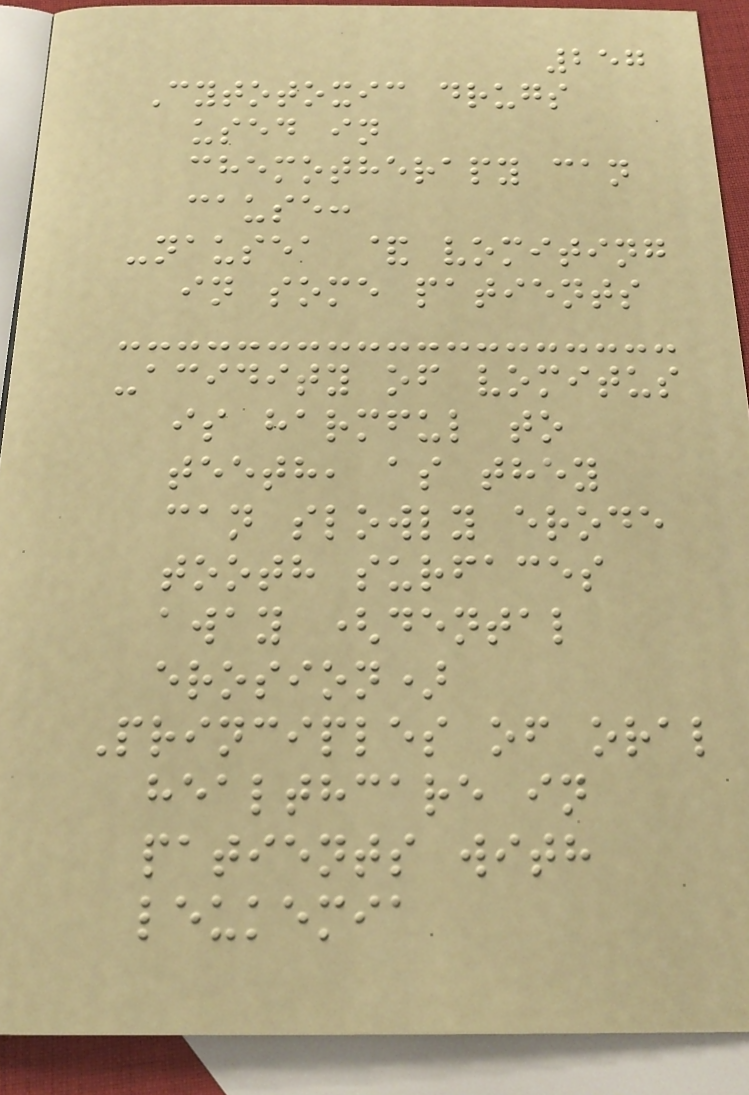257
Cytotoxic drugs
used in
chemotherapy can
cause:
-nausea & vomiting
in some patients
-acidity of vomitus
is harmful to
teeth, as they
can slowly erode
tooth surfaces
away (dental
erosion)
Principles of oral
healthcare in
patients with
leukemia
